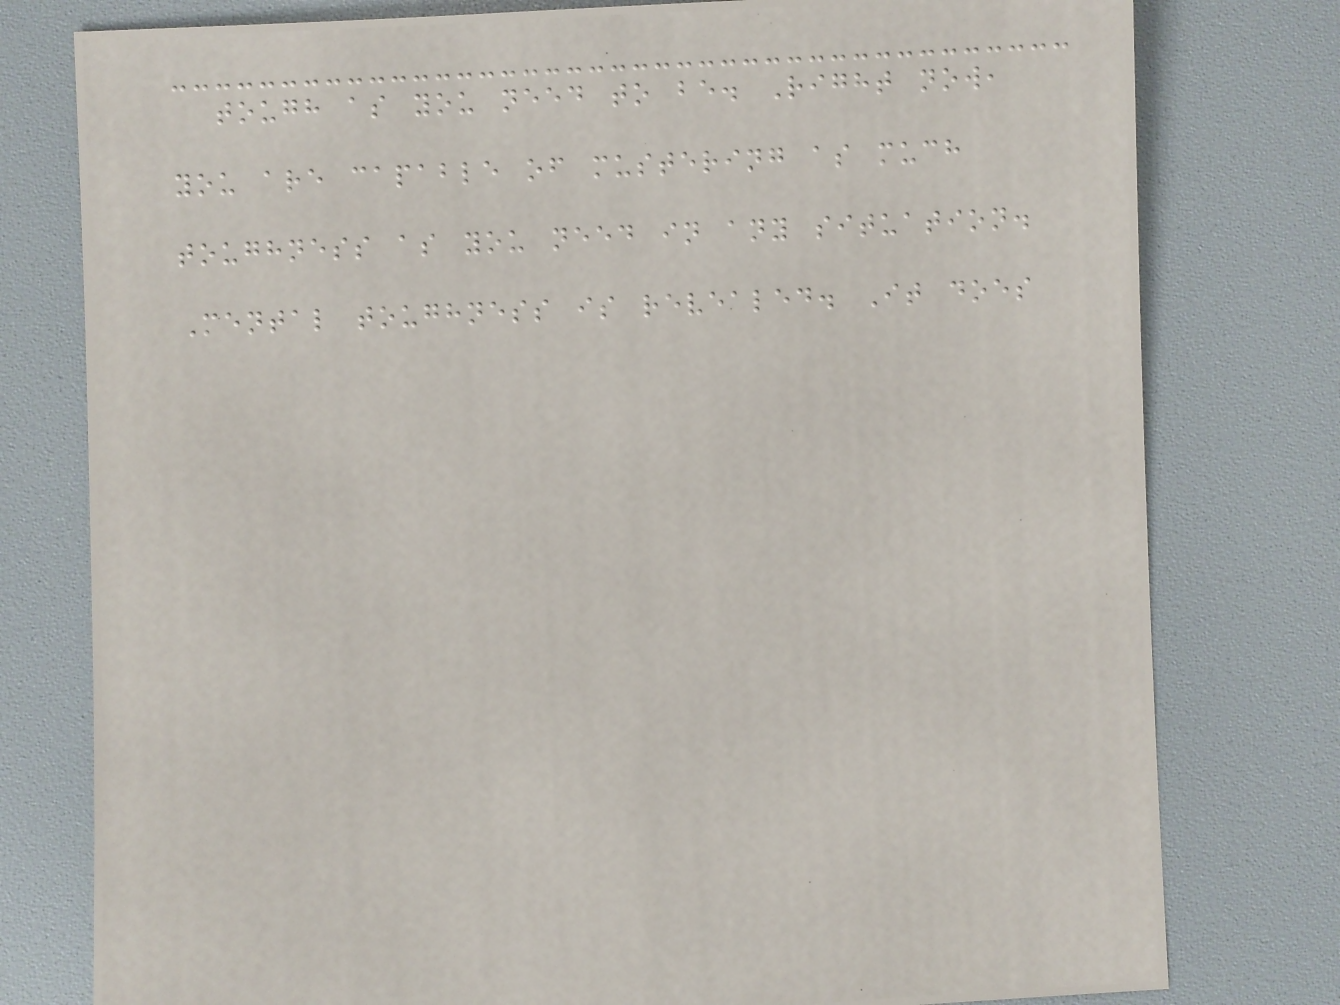tough as you need to be. Right now,
you are capable of mustering as much
toughness as you need in any situation.
Mental toughness is revealed. It does
